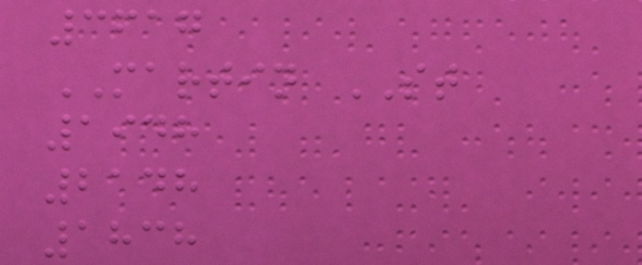3617
MARTIN ST
1948
2148
1838
